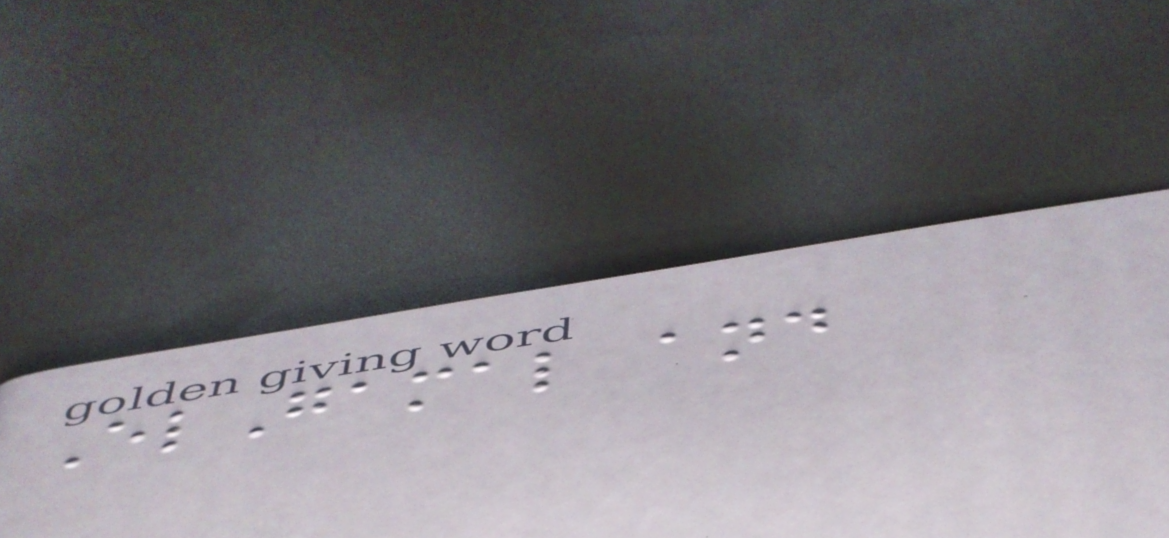ElGamal and
